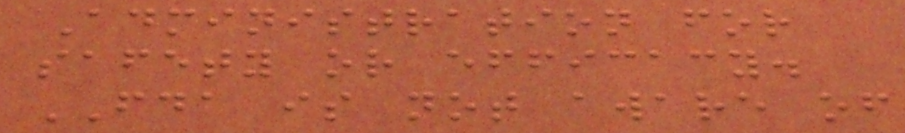Administration for
safety or efficacy.
FDA is not aware of
